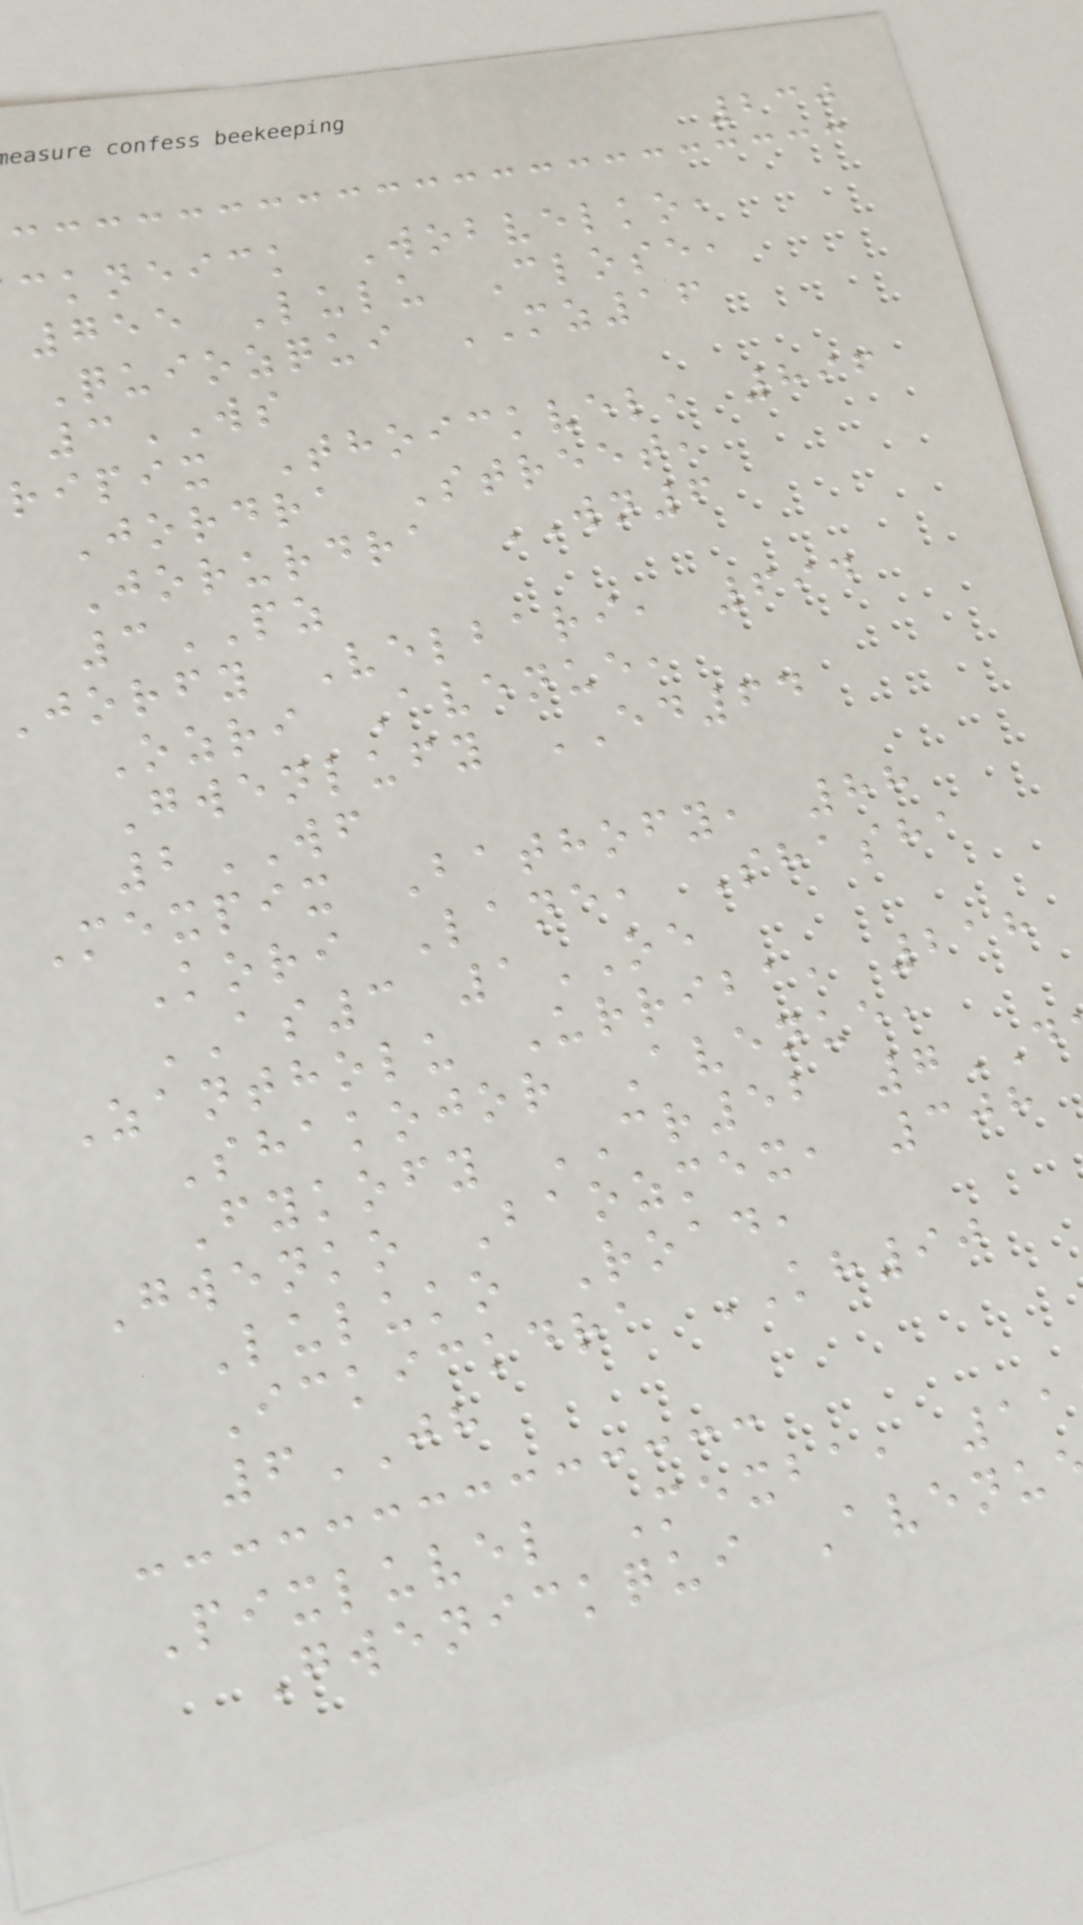230
ckneick Wobvelko,
755 Lulu Close,
Quiozqui MZ16
3WS
ripix Thoickvel, 896
Jordra Street,
Jorurdra WN6
3PZ
jorfy Velbari, 694
Ozri Avenue,
Gwenlufy ED64
2WF
Mexpix Bathofy, 88
Kori Lane, Shasha
AS3 1OE
Zantholu Urriba, 218
Shakojor Avenue,
Fykofy CR52 7
Gwenko Baozmex, 308
Luluko Road,
Ickickdra KH90
6JH
Pixluvel Mexba, 11
Gwenickqui Avenu
